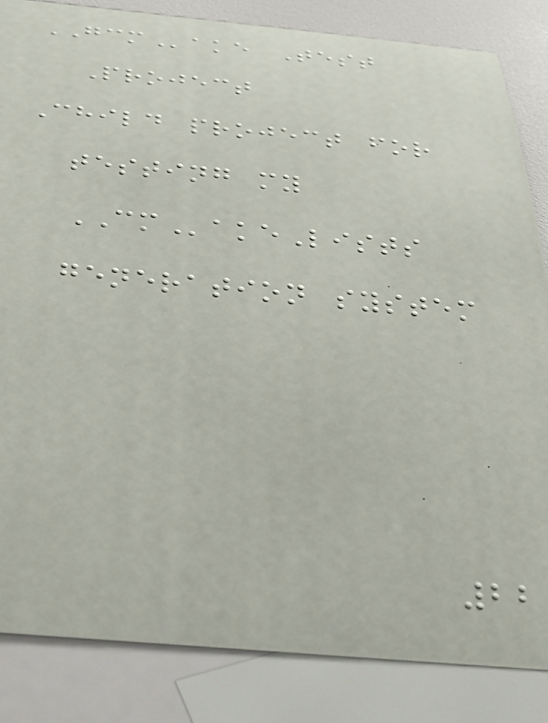GCMake Test
Project
Child project for
testing my
CMakeLists
generation system
22
